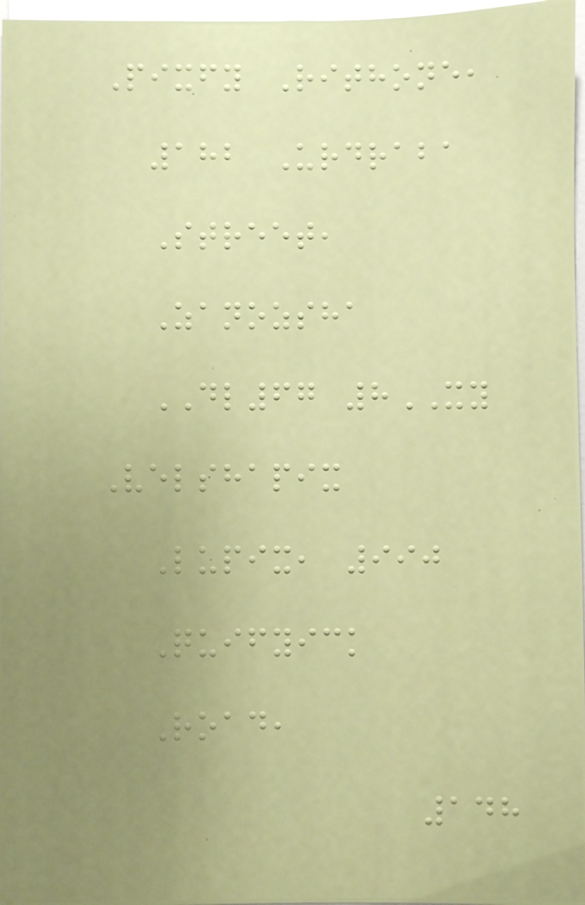Pixfy Rithone,
182 Urdraba
Street,
Zanozsha
DL67 8XY
Velshapix
Lupix, 990
Quifyick
Road,
148
